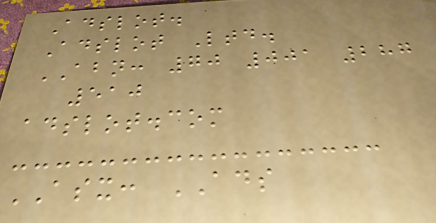Adslot.
Adslot Ltd.
ABN: 70 001 287
510
adslot.com
ASX: ADS
